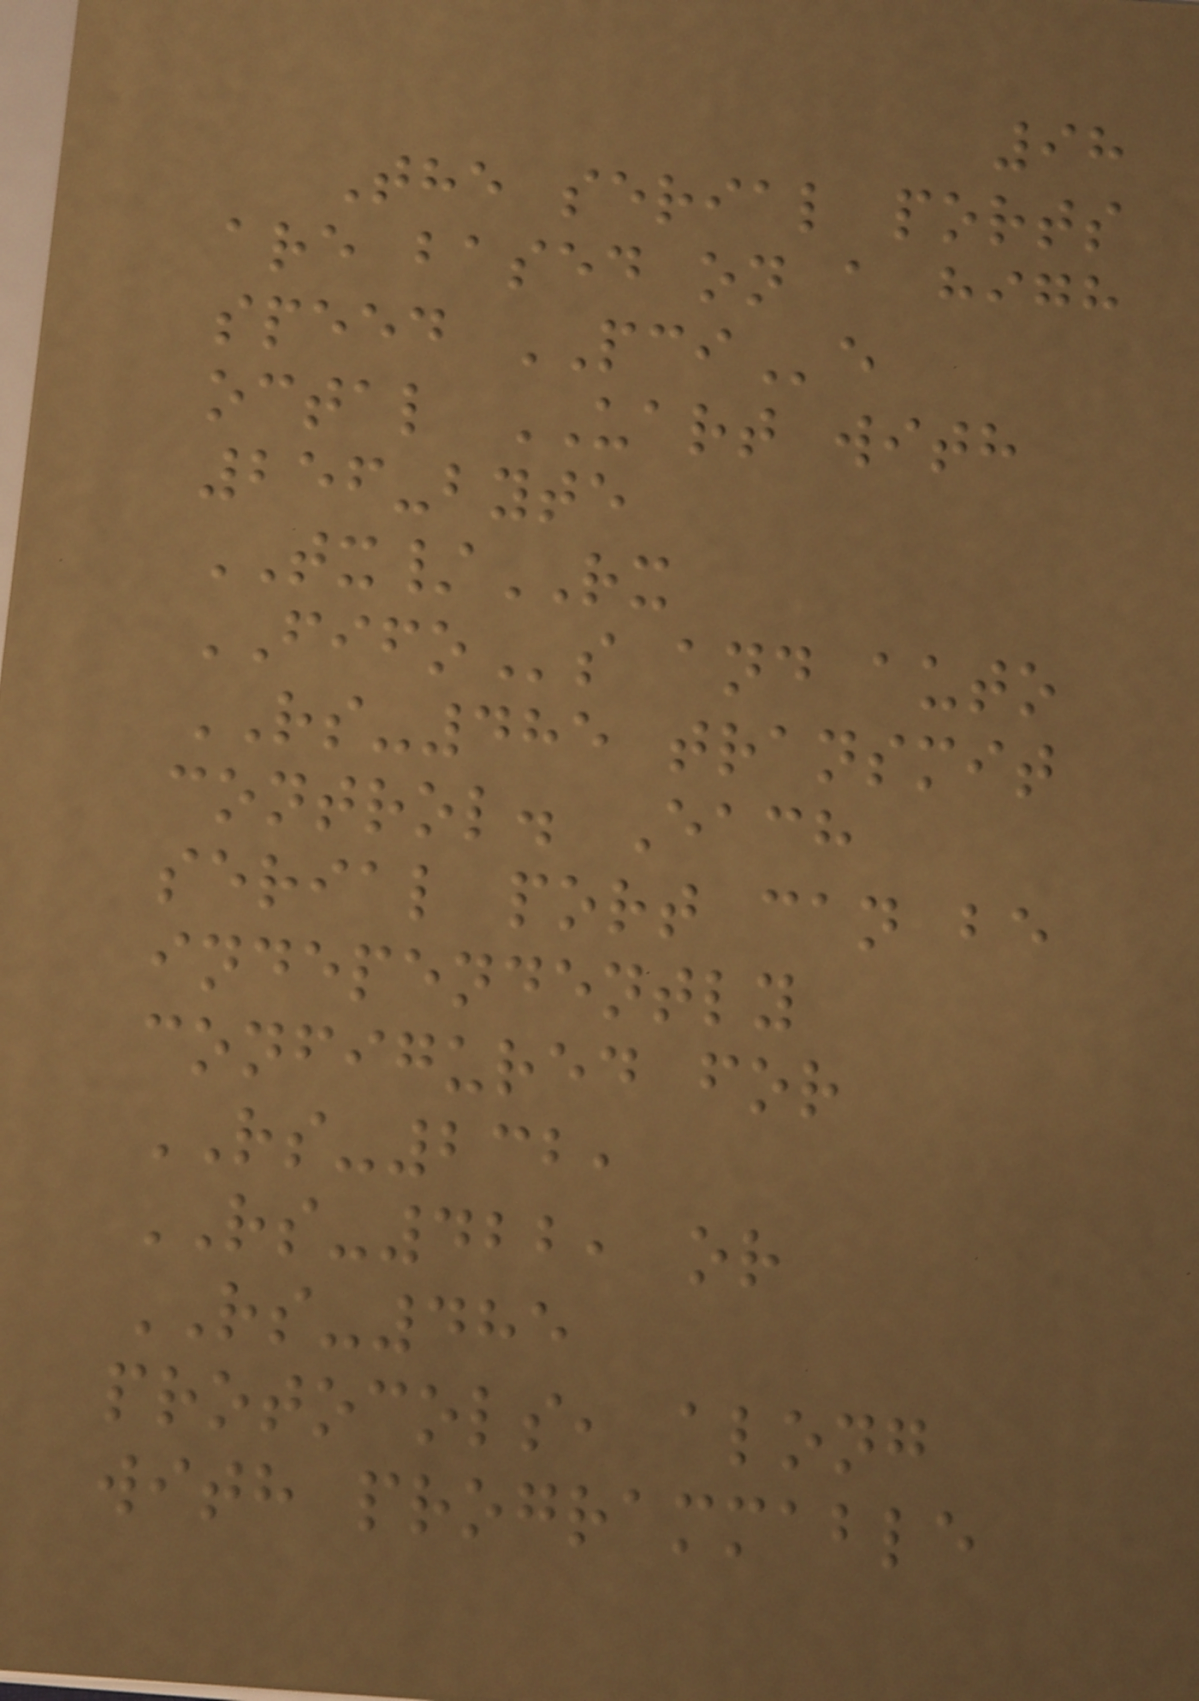98
The serial ports
are based on a high
speed PCIe
octal UART with
256-byte
TX/RX
FIFOs and auto
RS-485 transmit
control. Each
serial port can be
independently
configured for
RS-232,
RS-422, or
RS-485
protocols, along
with programmable
